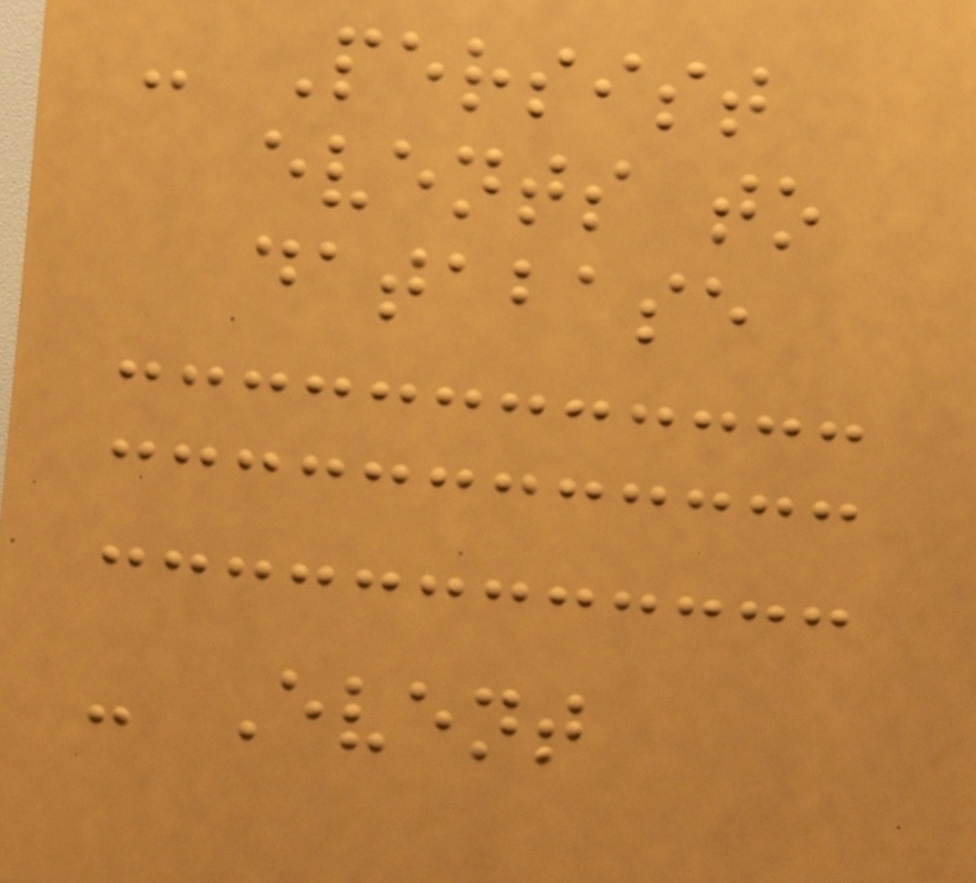- Persist
events to
database
- Event
